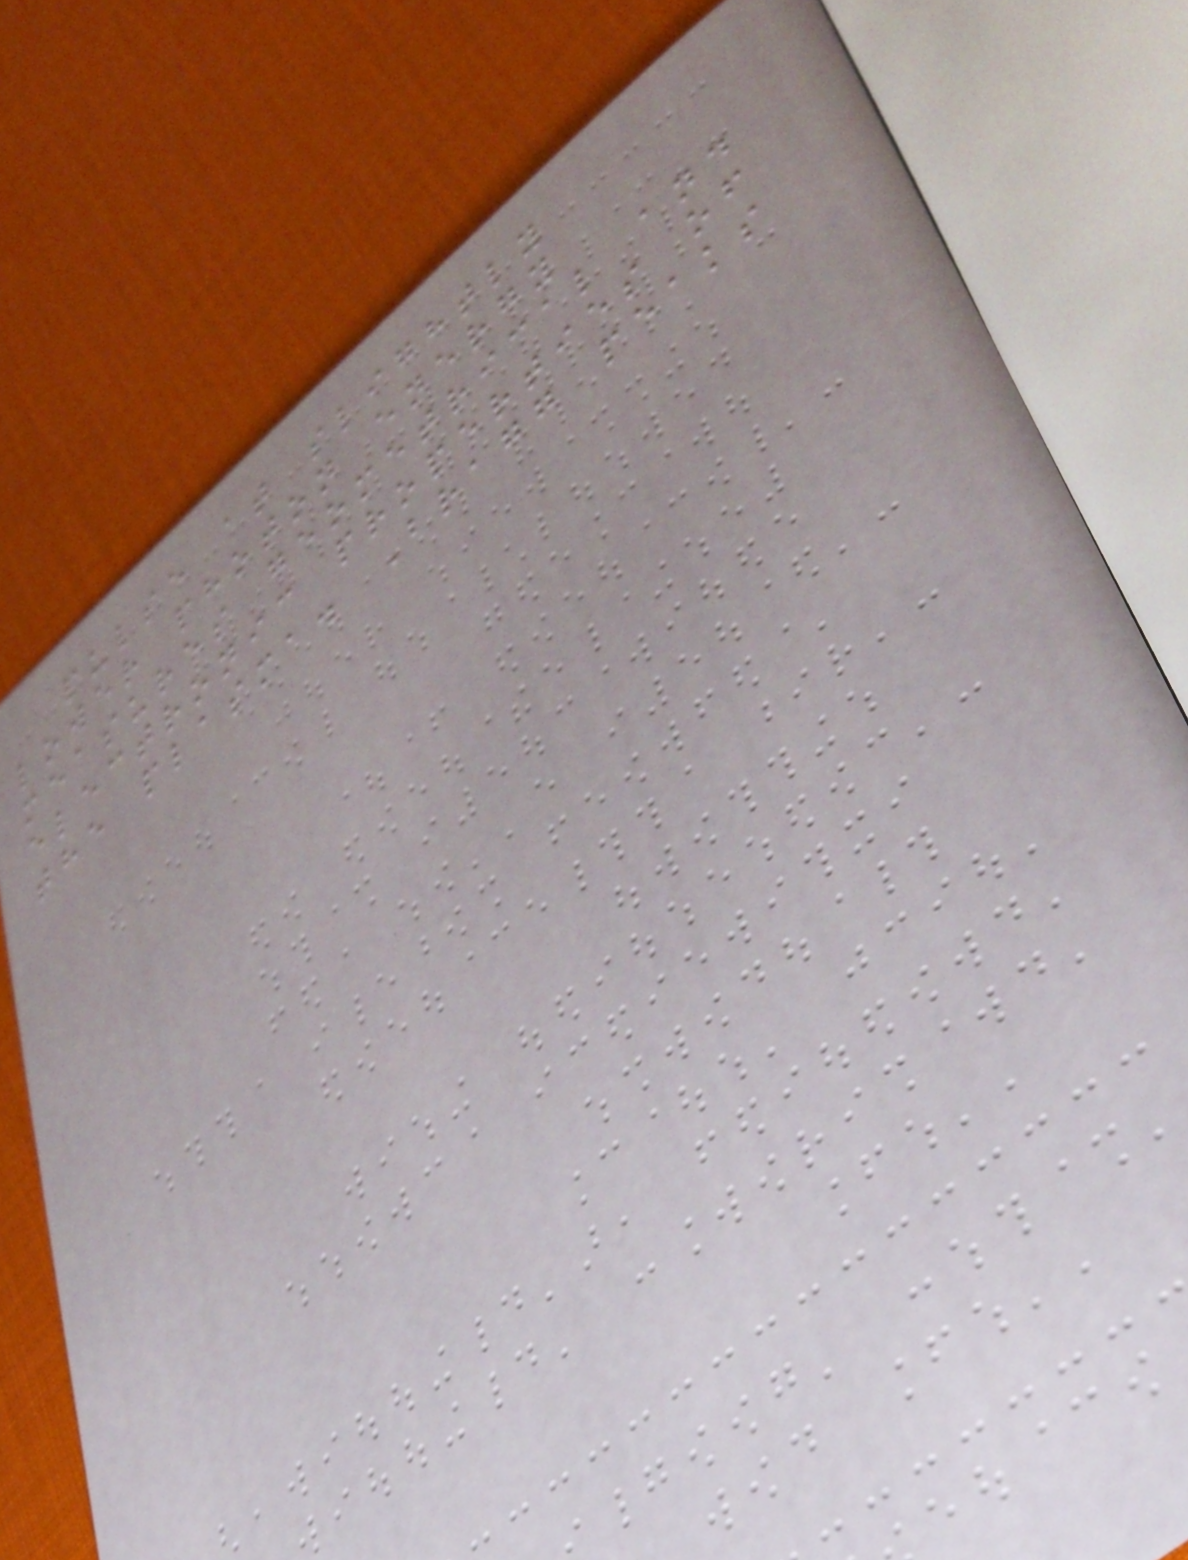pulse at slightly
lower photon energy
measures geometrical and
electronic properties of
the plasma. Bragg peaks
